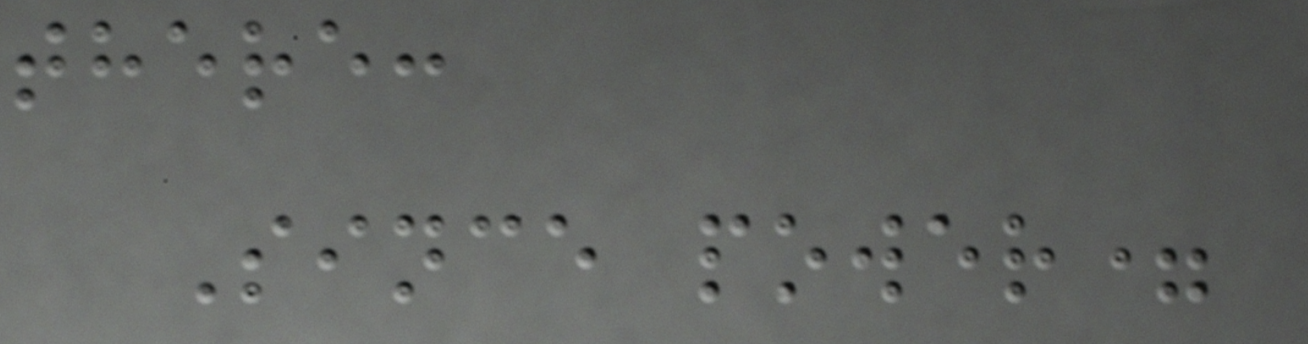there:
Since power=
